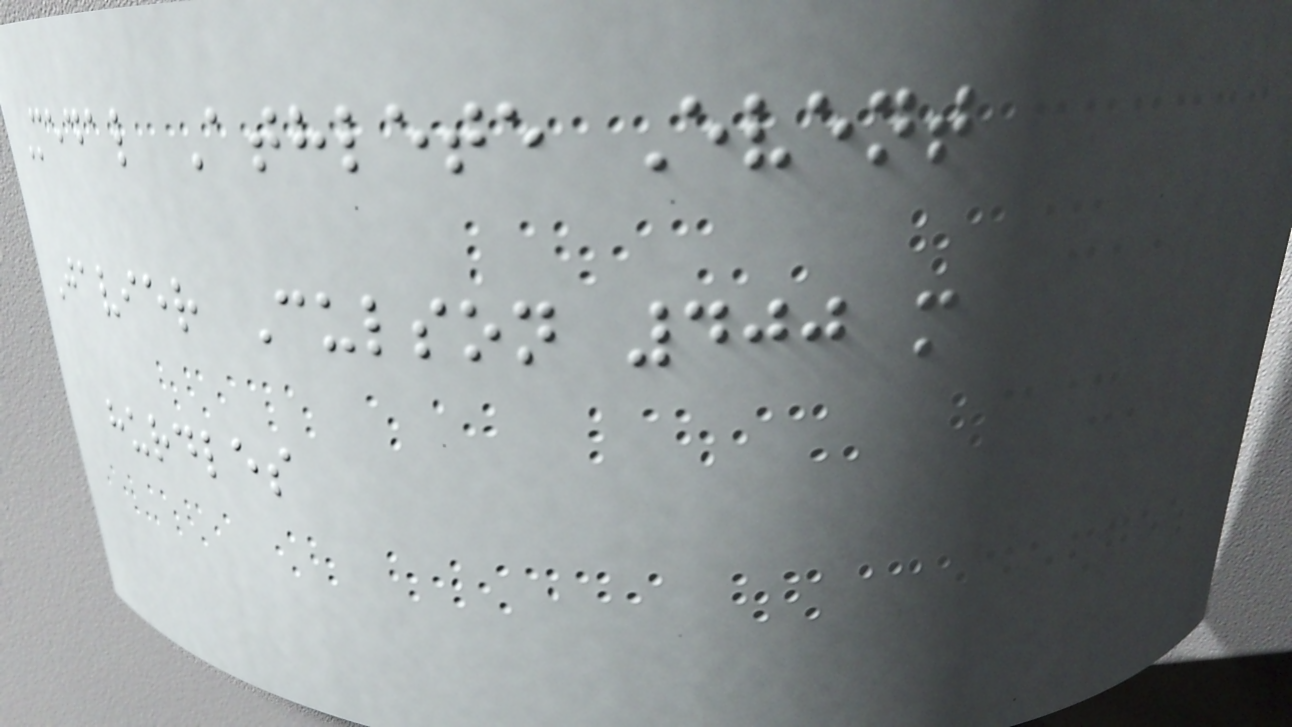Medal Athlete Event
Javier Culson 400 m
hurdles
